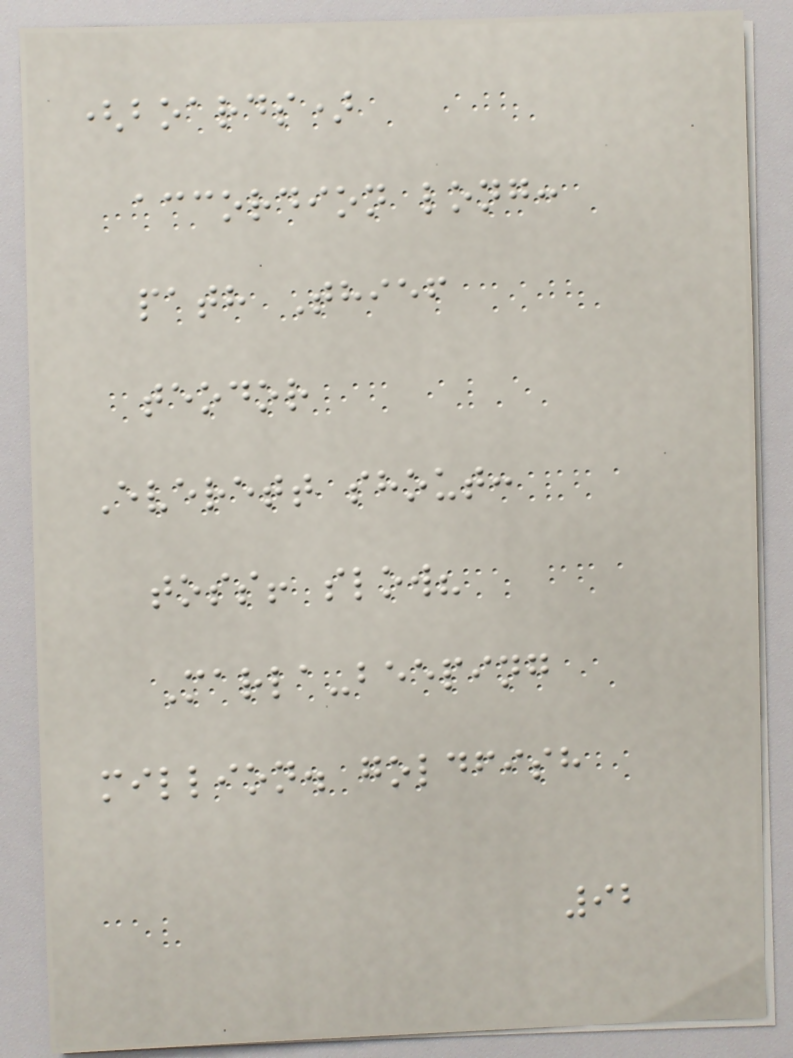(boards)
accordion long:
path Thief
teodor
Everett shout:
toss! slow?
Marla-beeping
million. goldfish
92
